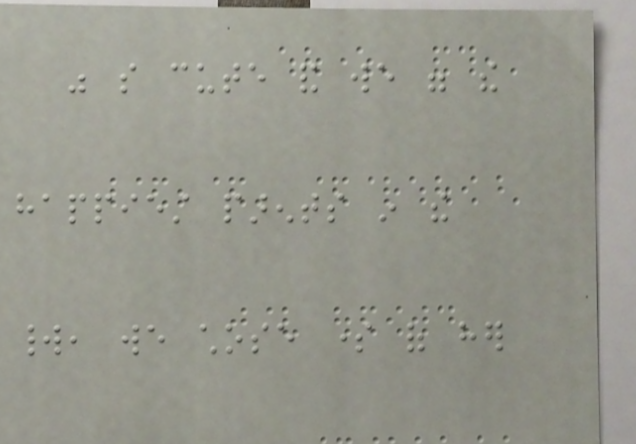was so cute and we were the
happiest parents in the
world, we chose some of her
